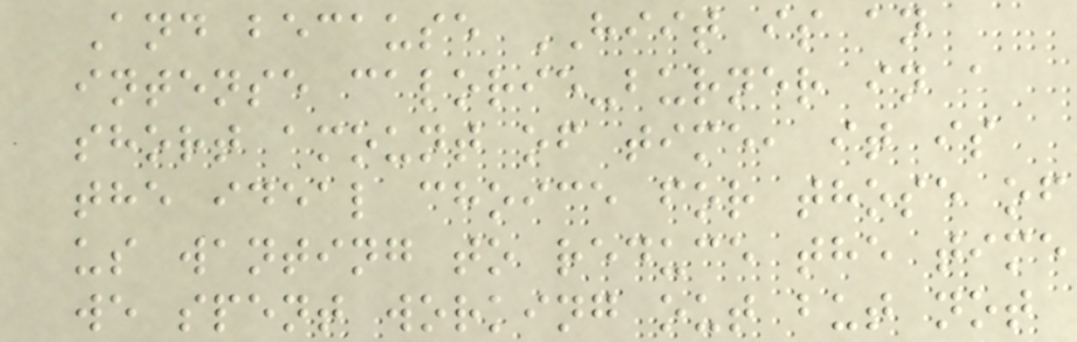And because HIIT is an
intense calorie-burner in a
short amount of time, it is
the ideal choice for those of
us wanting to reduce the time
we spent working out but not
